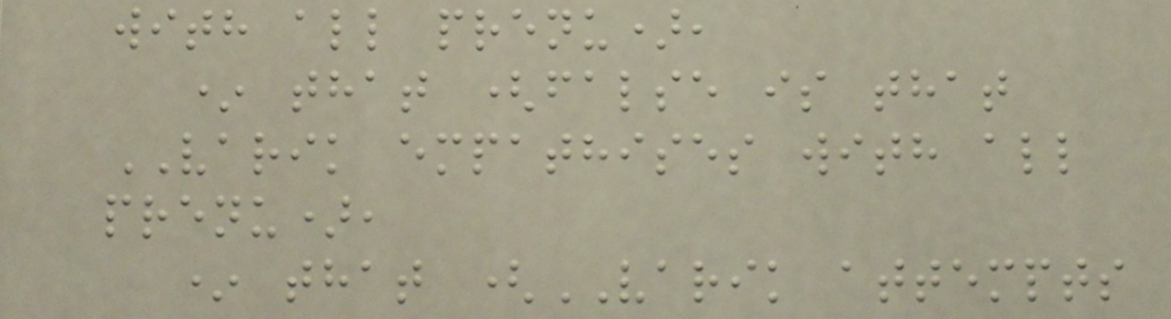with all prenu),
* that (false is that
VARIK empathises with all
prenu),
* that (VARIK attempts
